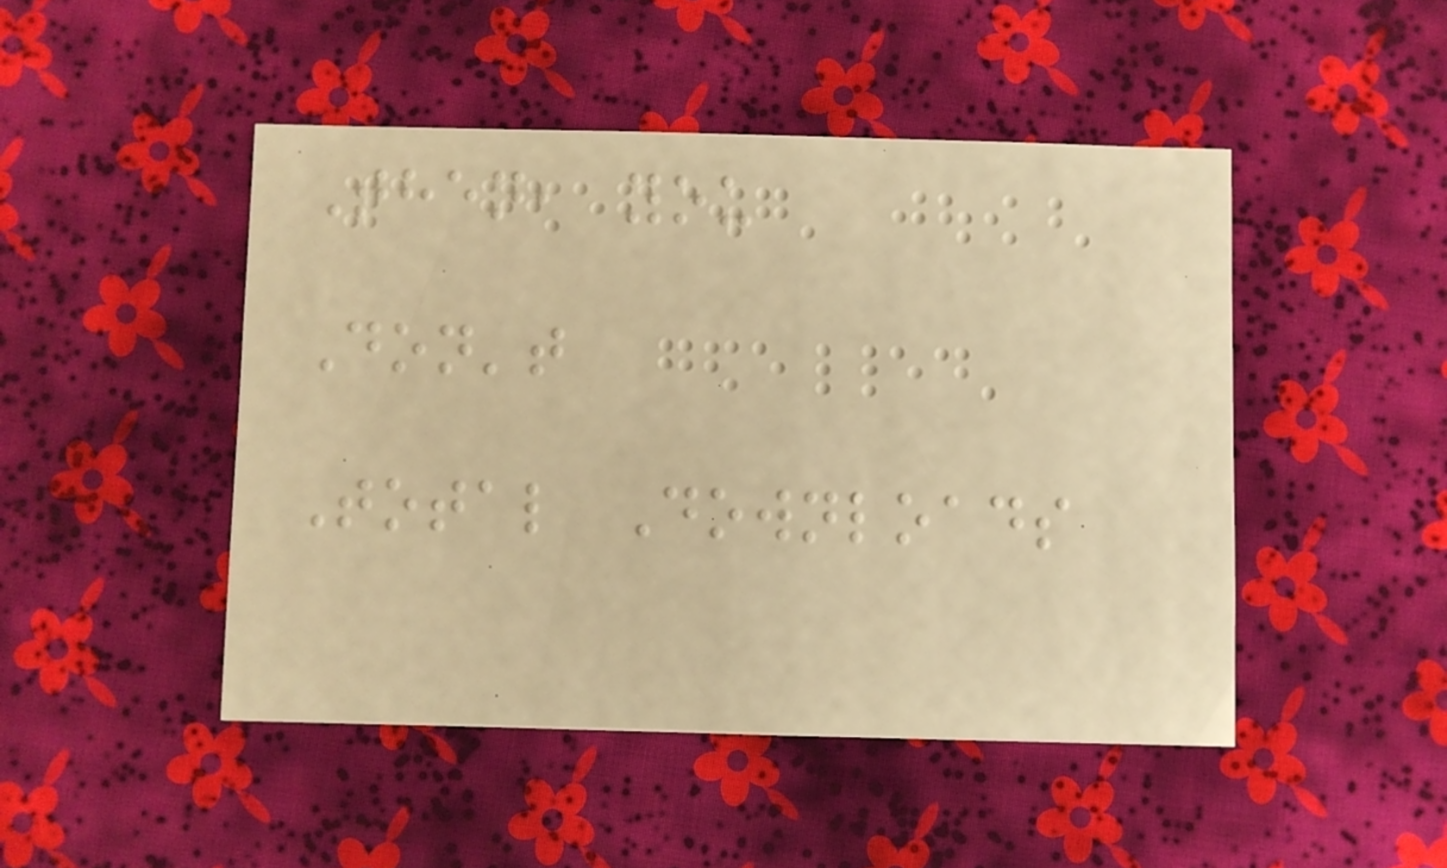Then, you
Don't
Total Downloads
